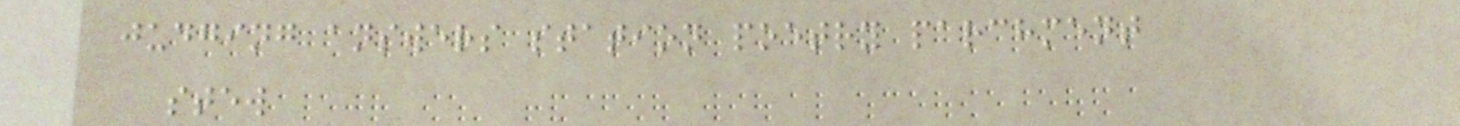judging answers station poetry parchment
stew
